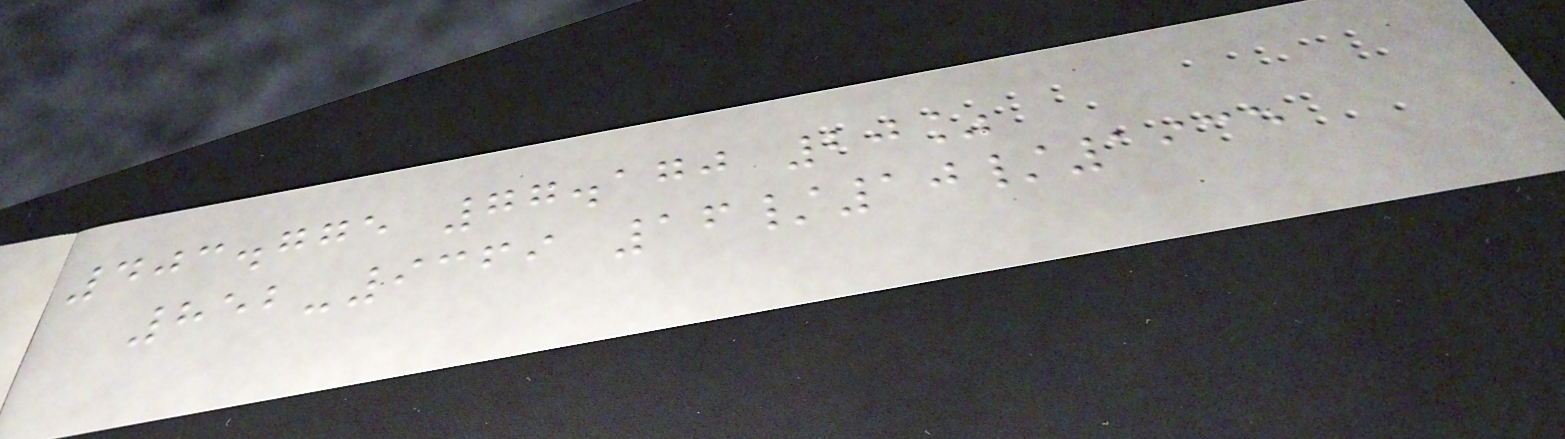403.775 77.170 20%
852-9369 16/10/1935
